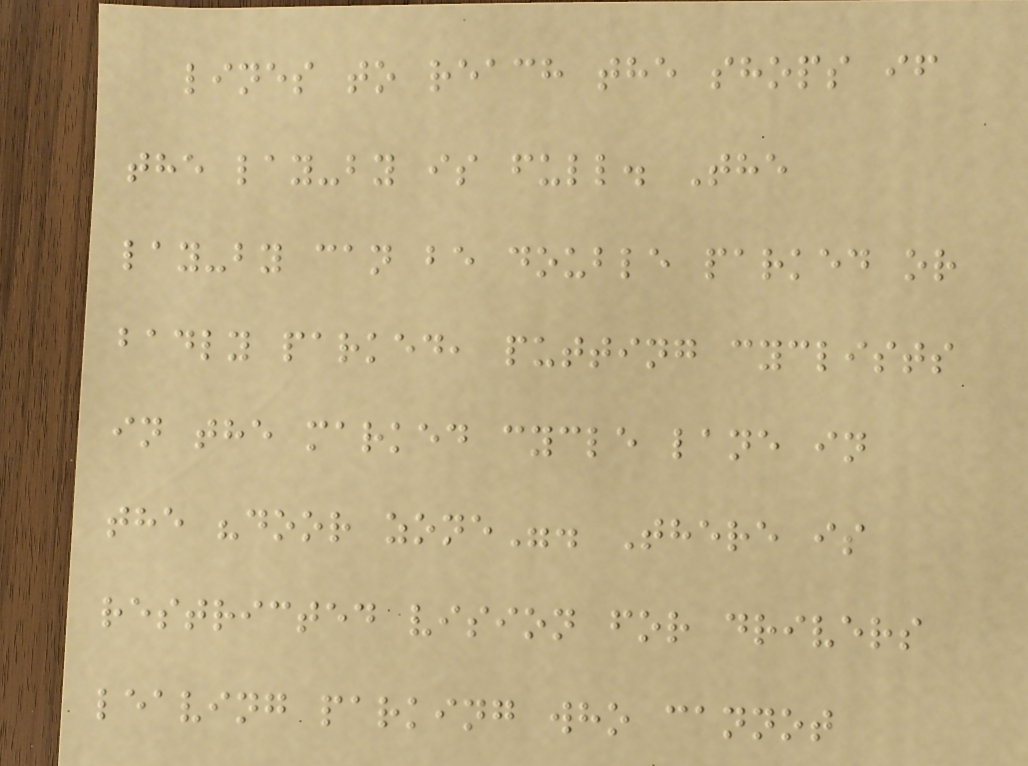lines to reach the shops if
the lay-by is full. The
lay-by can be double parked or
badly parked, putting cyclists
in the marked cycle lane in
the "door zone". There is
restricted vision for drivers
leaving parking who cannot
